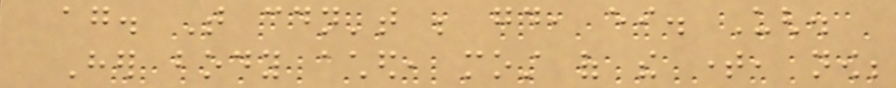again. That couldn't be good, either. Ugh.
Her body ached, most of the time, now;
